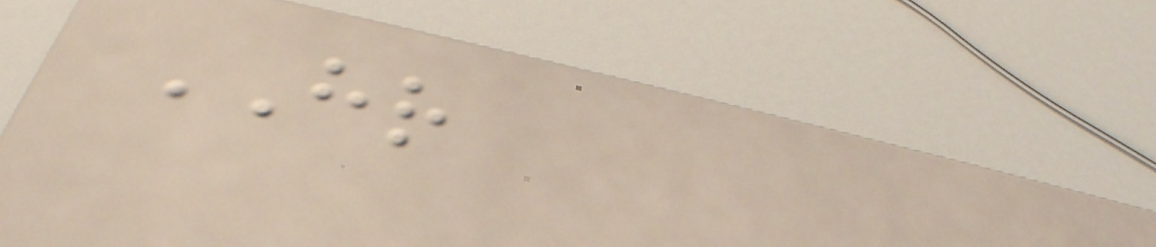HR
